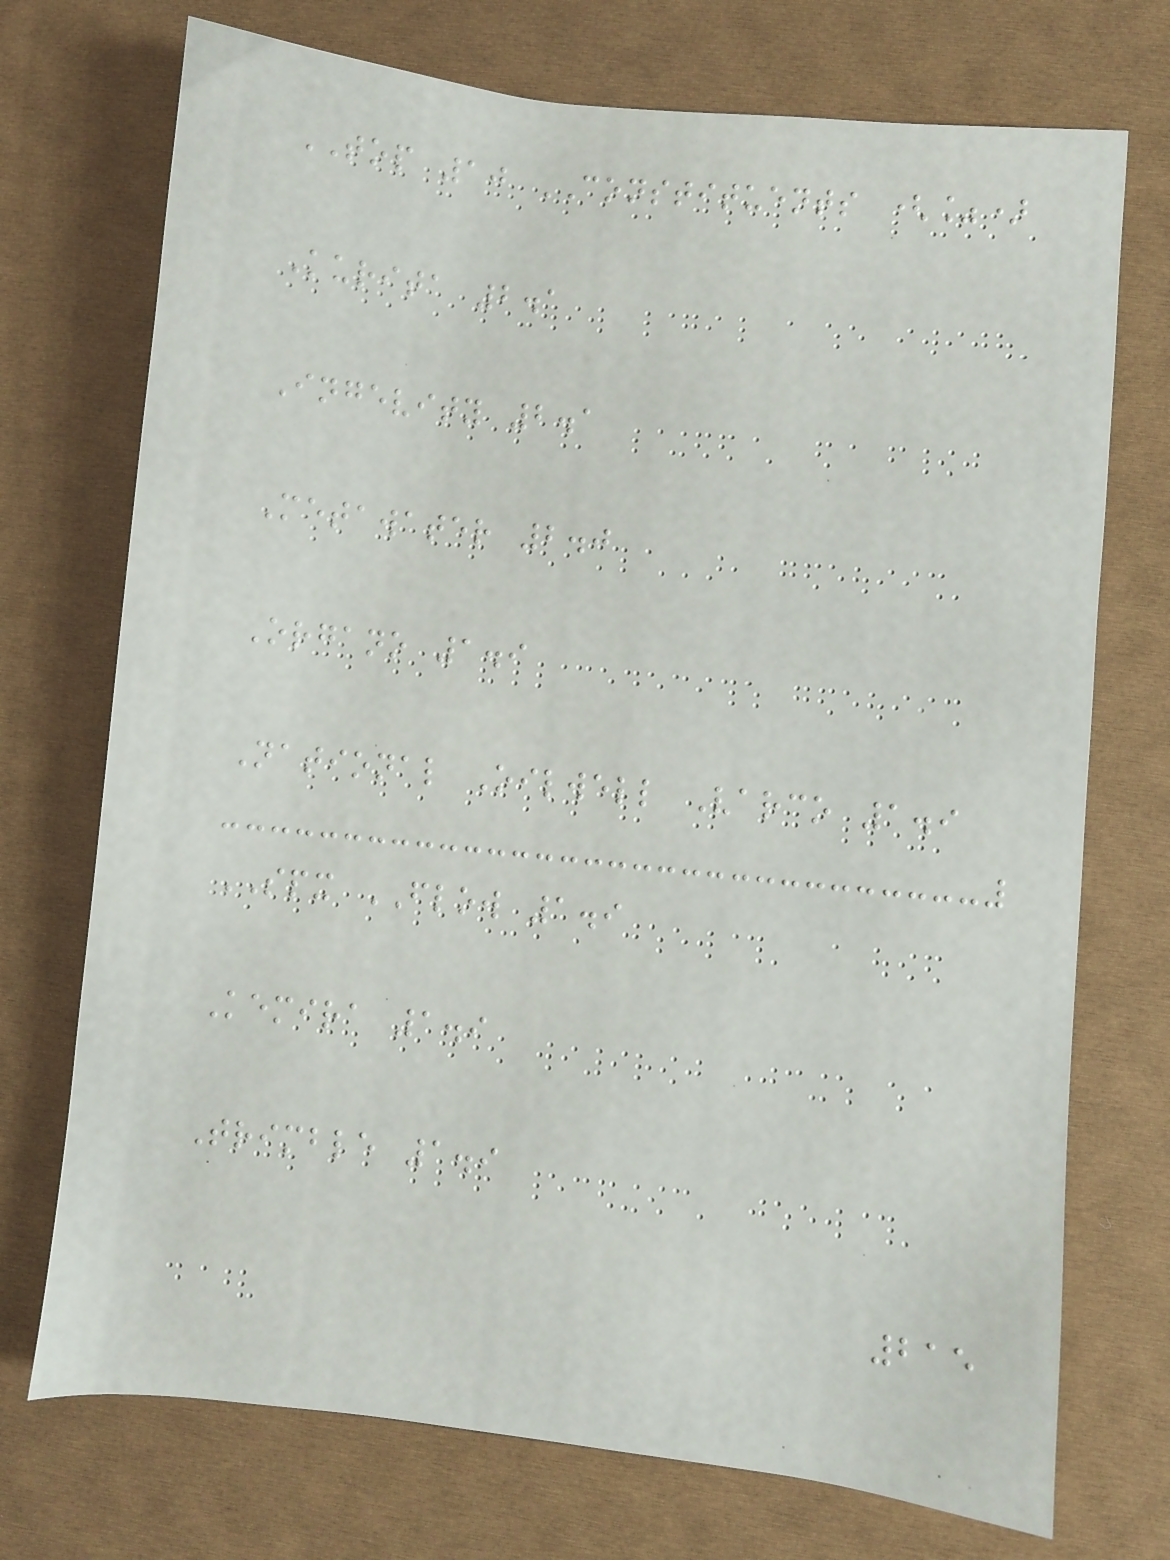TOP 10 CONSTITUENTS (%)
Kurita 2.1
Ingevity 2.1
Metawater 2.0
Organo 1.9
National Oilwell Varco 1.9
SPX FLOW 1.9
Kemira 1.9
Trimble 1.9
215
